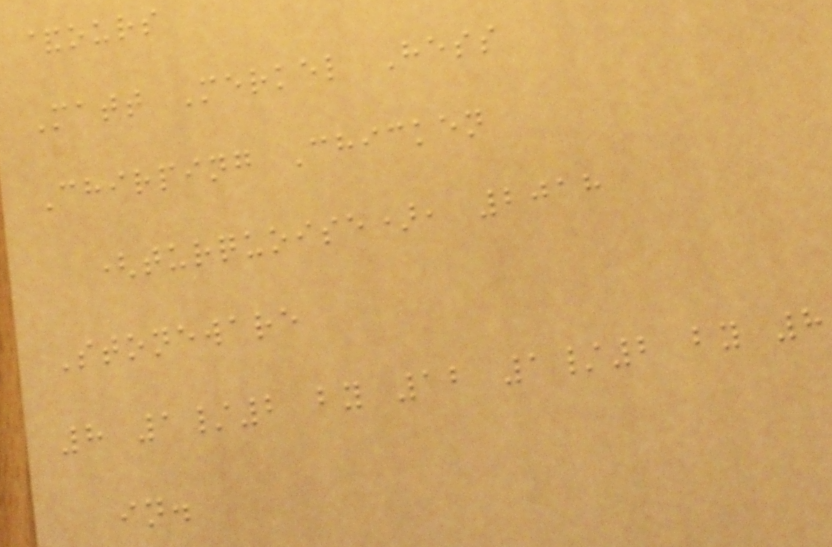&ours
Matt Merkel Hess
Chirping Chicken
(turquoise), 2018
Stoneware
8 1/2 by 12 1/2 by 8
in.
